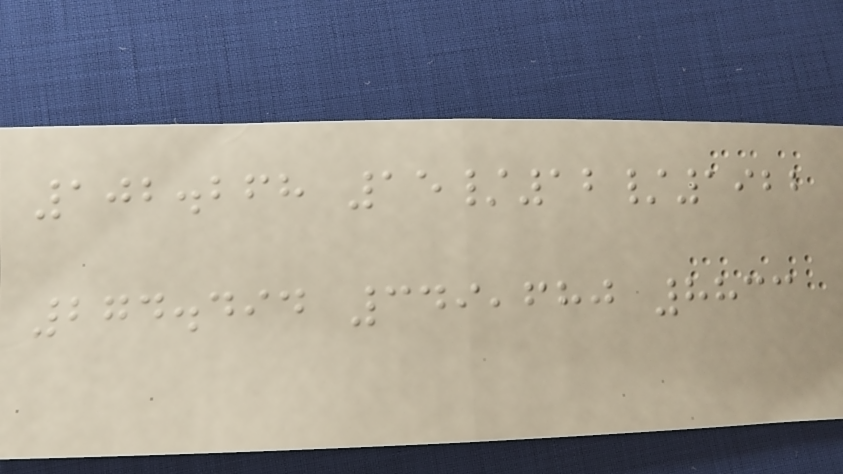102.268 15/12/1922
274.494 349,680 8833
